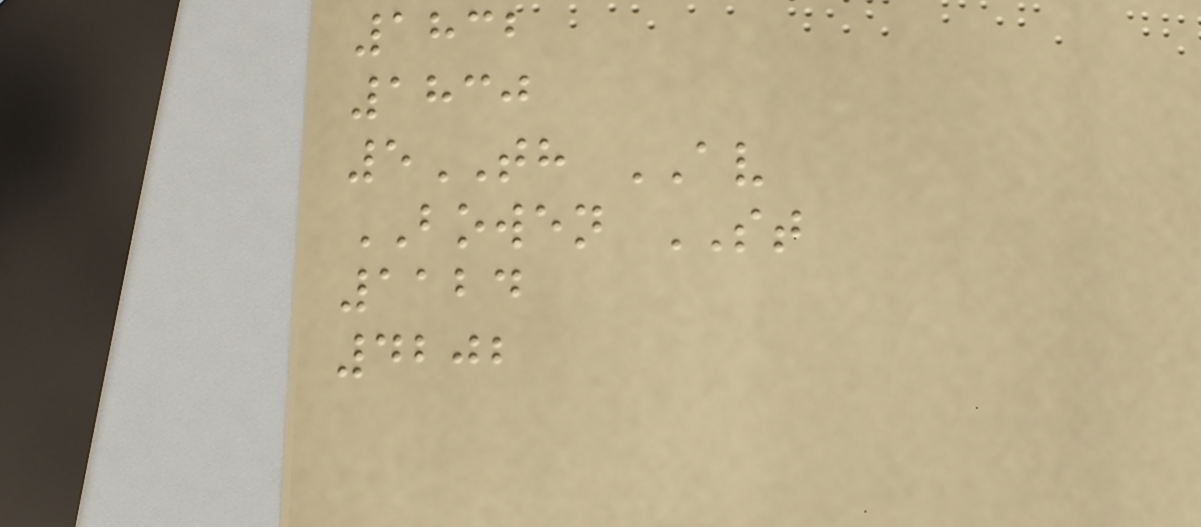1832
1830
5TH AV
BOWEN ST
1124
4202
